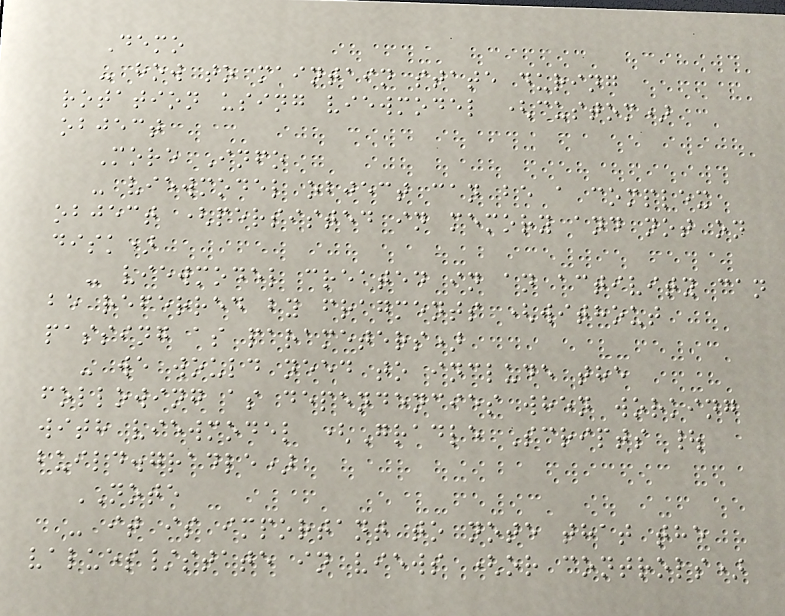Demo
- how to maintain state during
rotation using viewmodel (custom)
object
More Info
- viewmodel object can be a complex
object (persisted in memory and not on
disk)
- viewmodel created in an activity can
be referred by fragments (without
passing as parameters)
- we would need to include the
following as dependencies when working
with viewmodel (Gradle Scripts |
build.gradle)
NOTE
- it is important to note that the
values/state in views (or controls)
